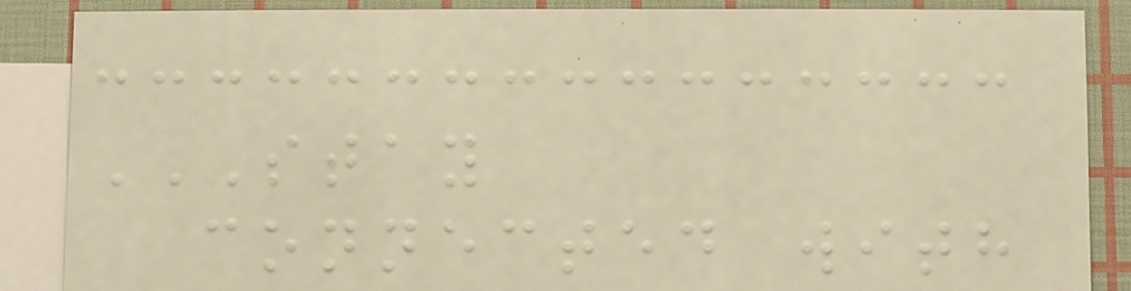STAY
CONNECTED WITH
